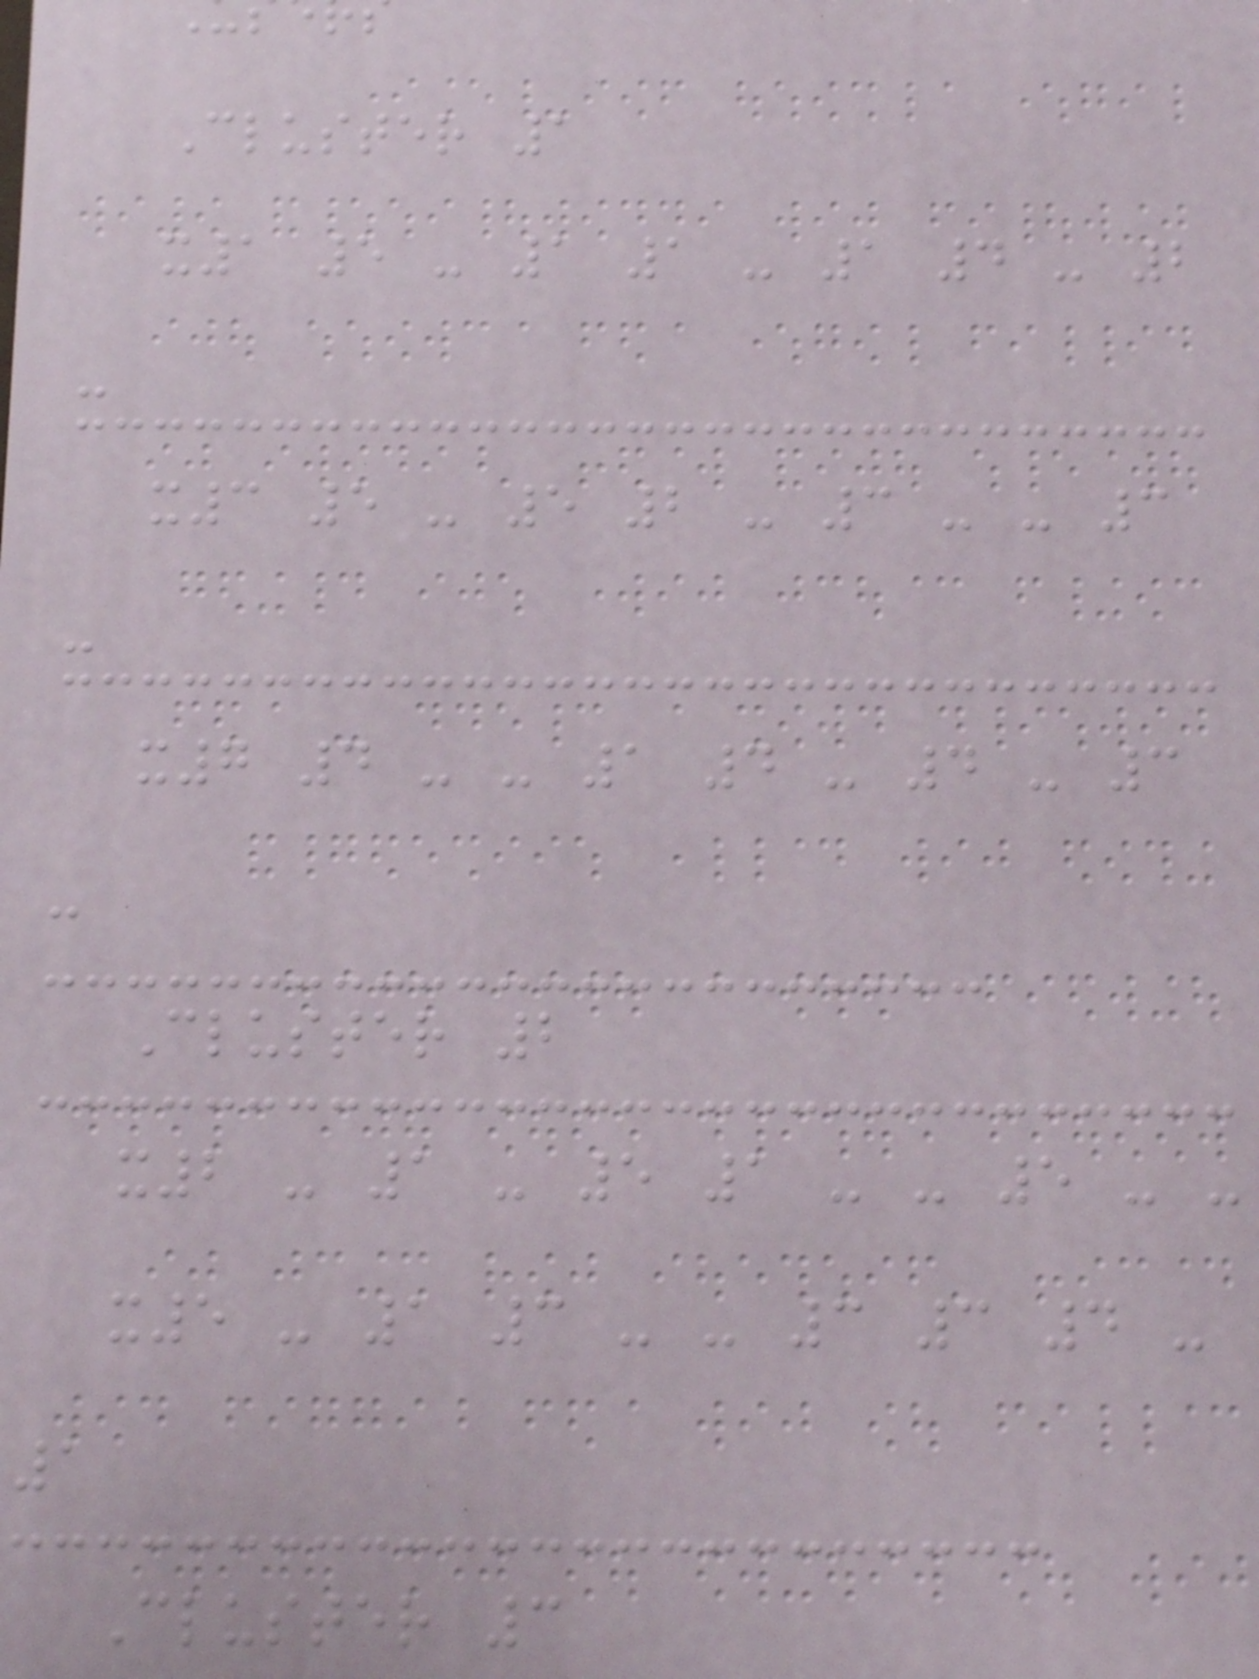Cluster 1
x1 5 - 1 1 - 1 4 - 2
-
x3 5 - 5 2 - 3 - - 3
-
x7 4 - - 1 4 - 4 - 3
-
Cluster 2
x2 - 1 - 5 1 - - 5 - -
x5 - 1 3 - - 3 3 4 -
1
Cluster 3
